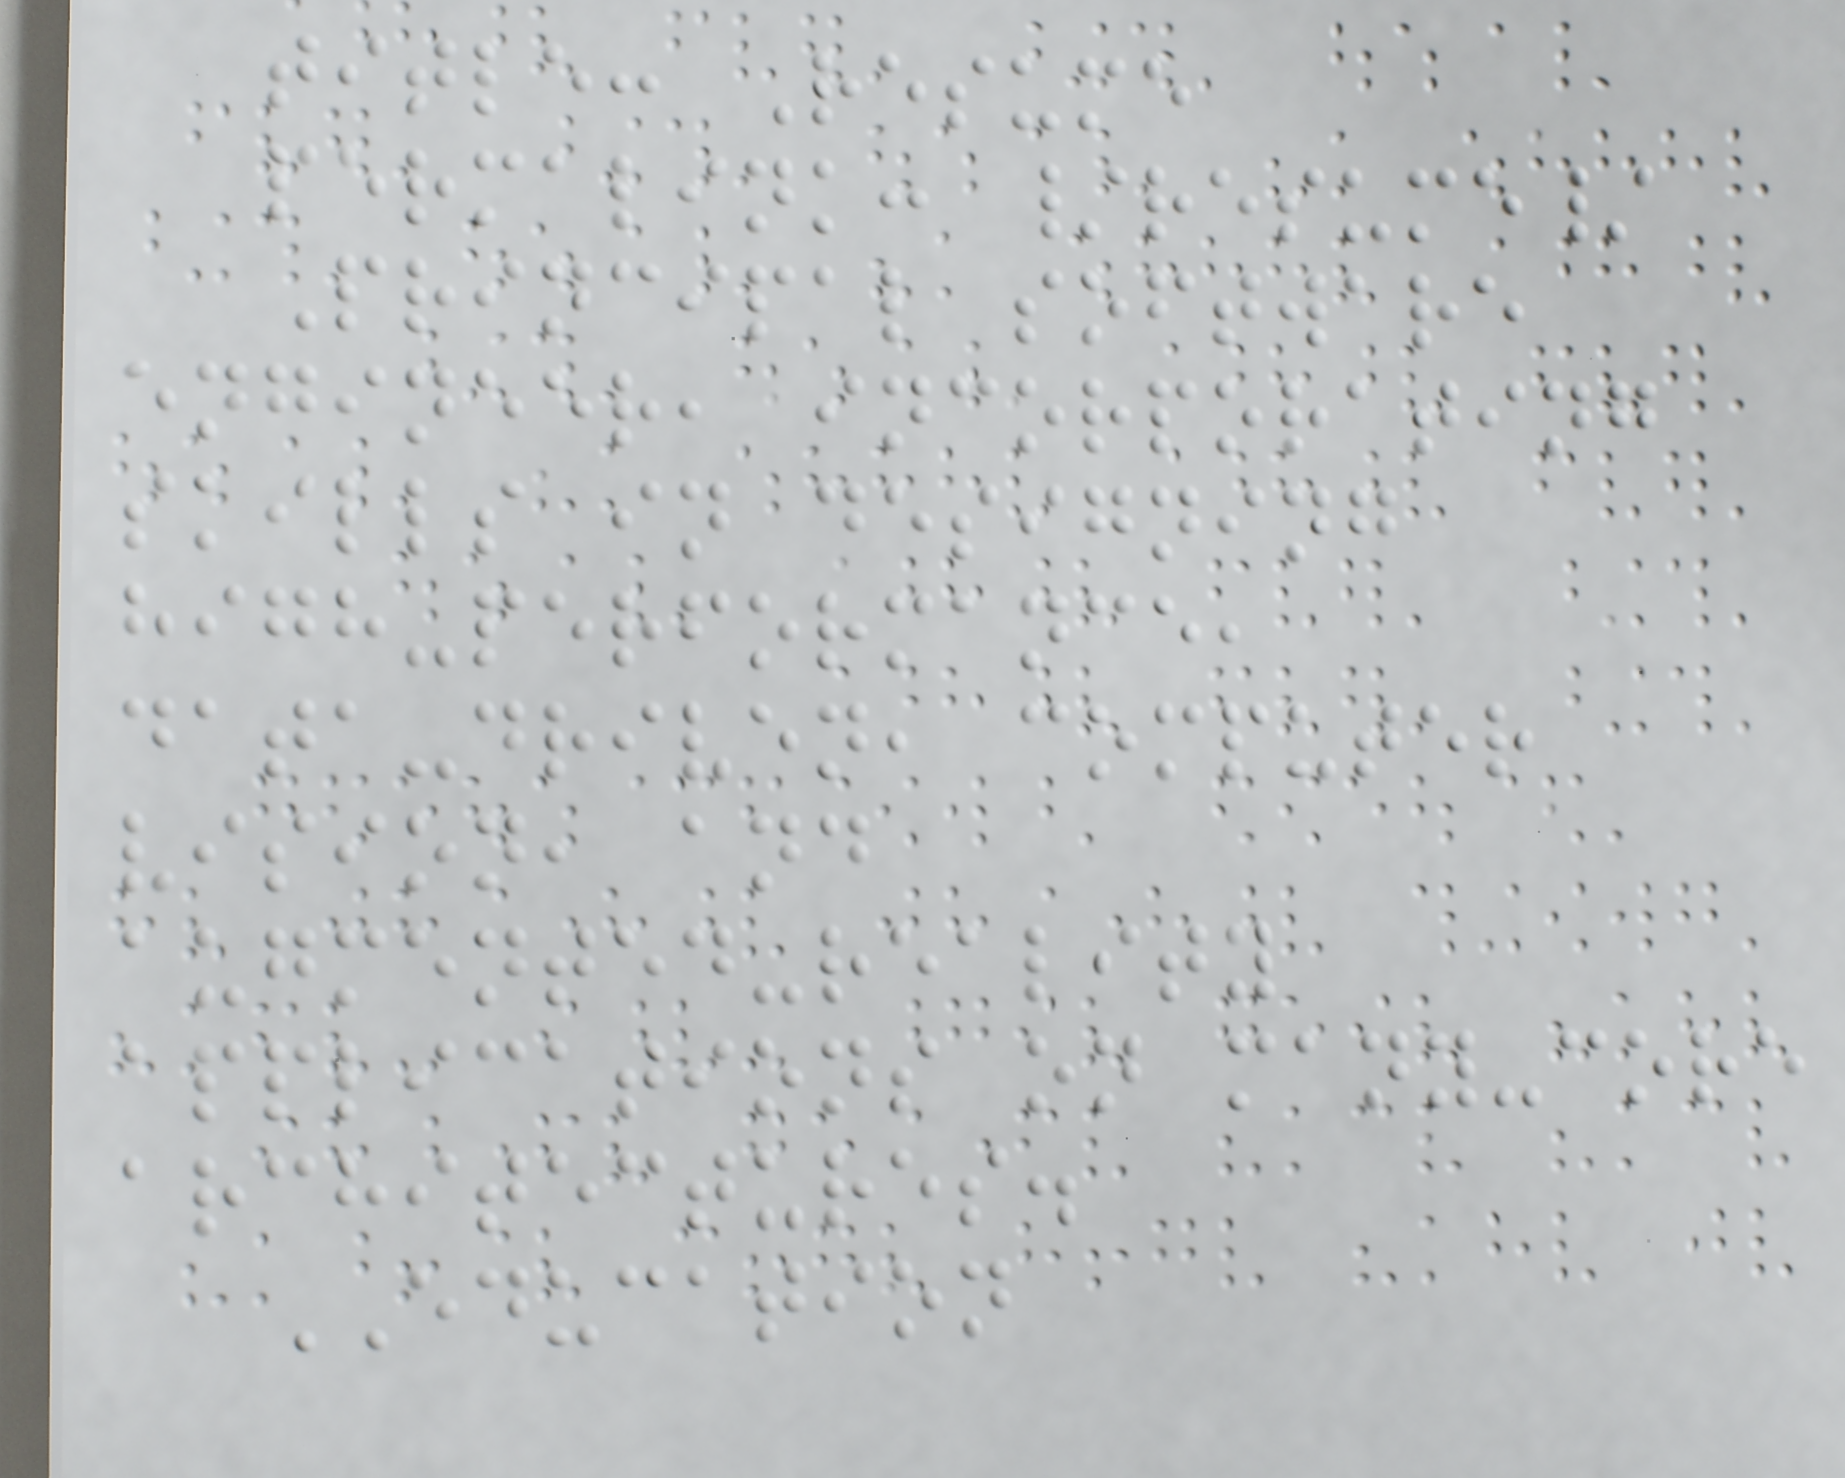title: Resume
permalink: /resume/
Principal software
engineer, incorporating
skills in designing
high-performance,
data-driven, computer
vision, and
augmented-reality
applications on many-core
architectures.
EDUCATION
